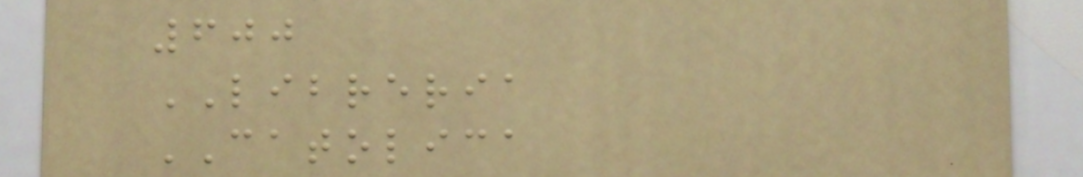600
LIBRERIA
CATOLICA
